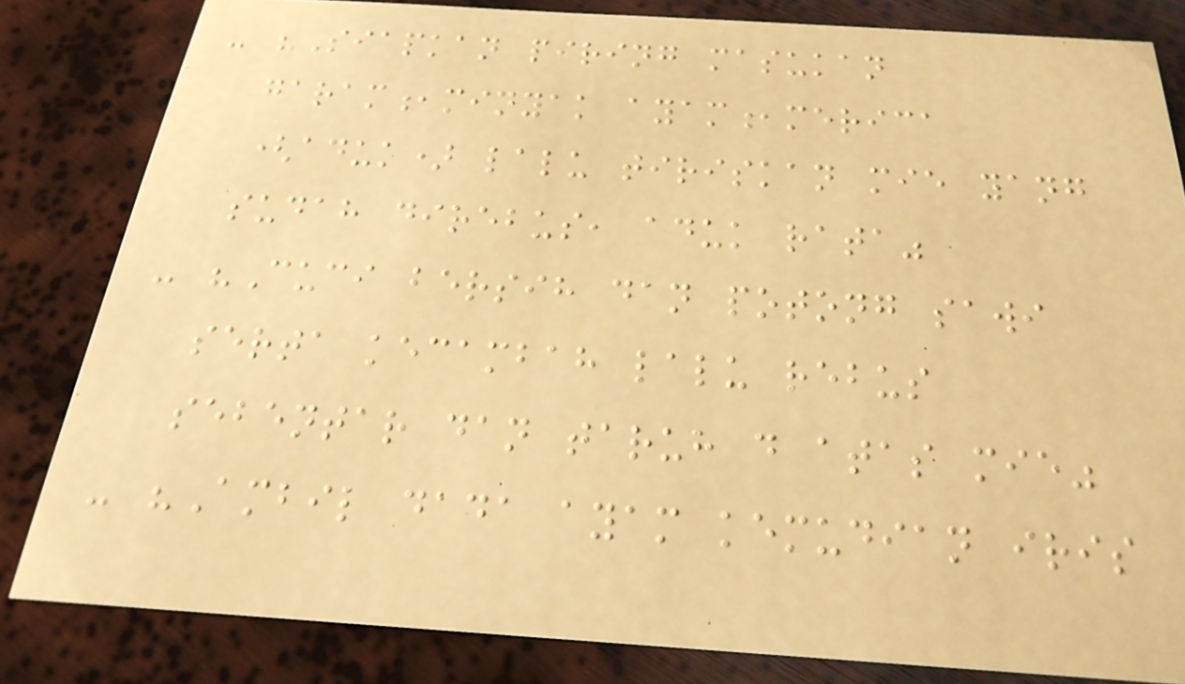- "Siapkan piring masukan
garam,minyak ayam,merica
(aduk) lalu tiriskan mie yang
sudah direbus, aduk rata"
- "Cuci bersih dan potong sawi
serta kecambah lalu rebus
sebentar dan taruh d atas mie"
- "Ambil dada ayam kemudian iris
